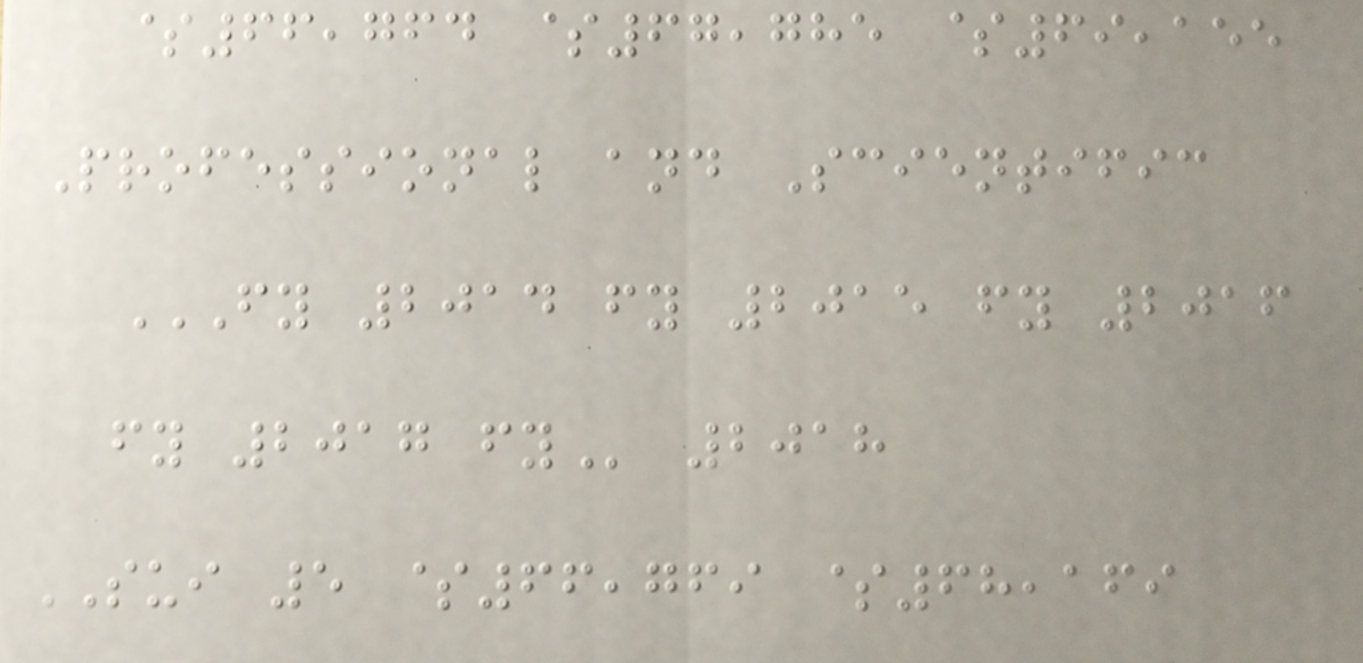$66,764 $67,785 $69,155
Professional and Scientific
FY 2014 FY 2015 FY 2016
FY 2017 FY 2018
SUI 5 $66,769 $68,169
